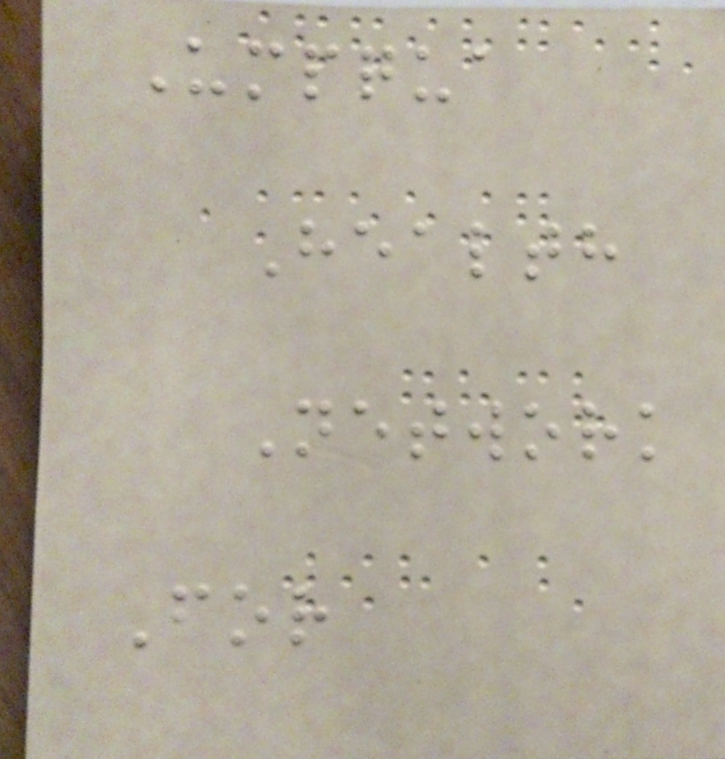Umpqua
Health
Network
For
